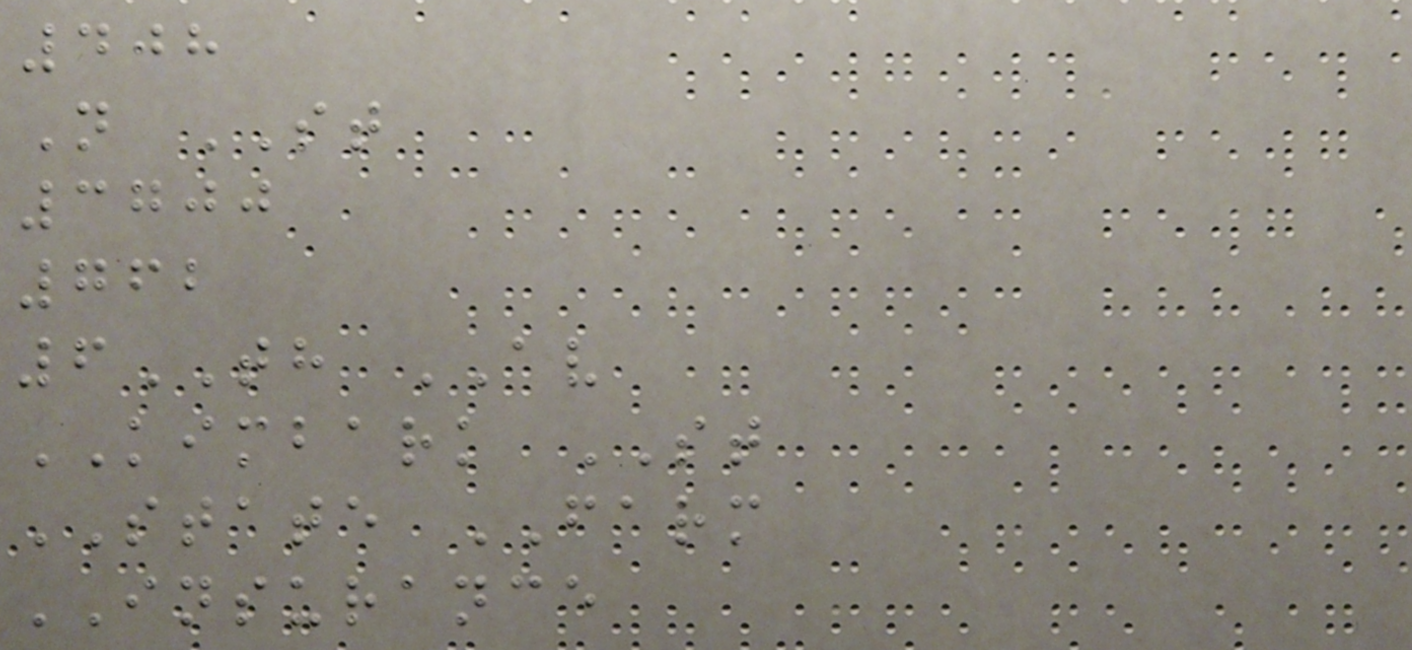408
N ST
3700
762
6TH AV
KIMBARK ST
STATE FARM
INSURANCE
